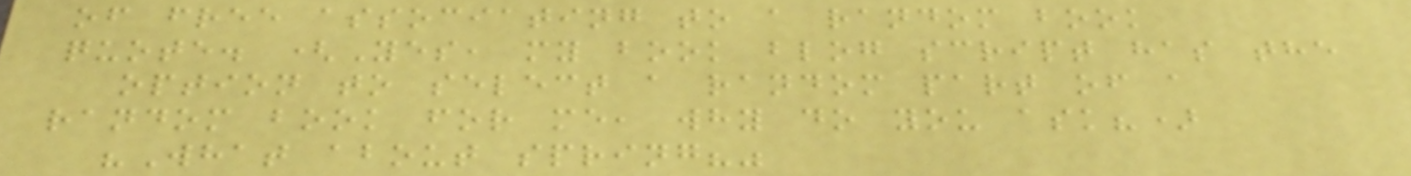of free associating to a random book
quote. (Yes, my book blog script has the
option to select a random part of a
random book for me, why do you ask?)
"What about spring?"
